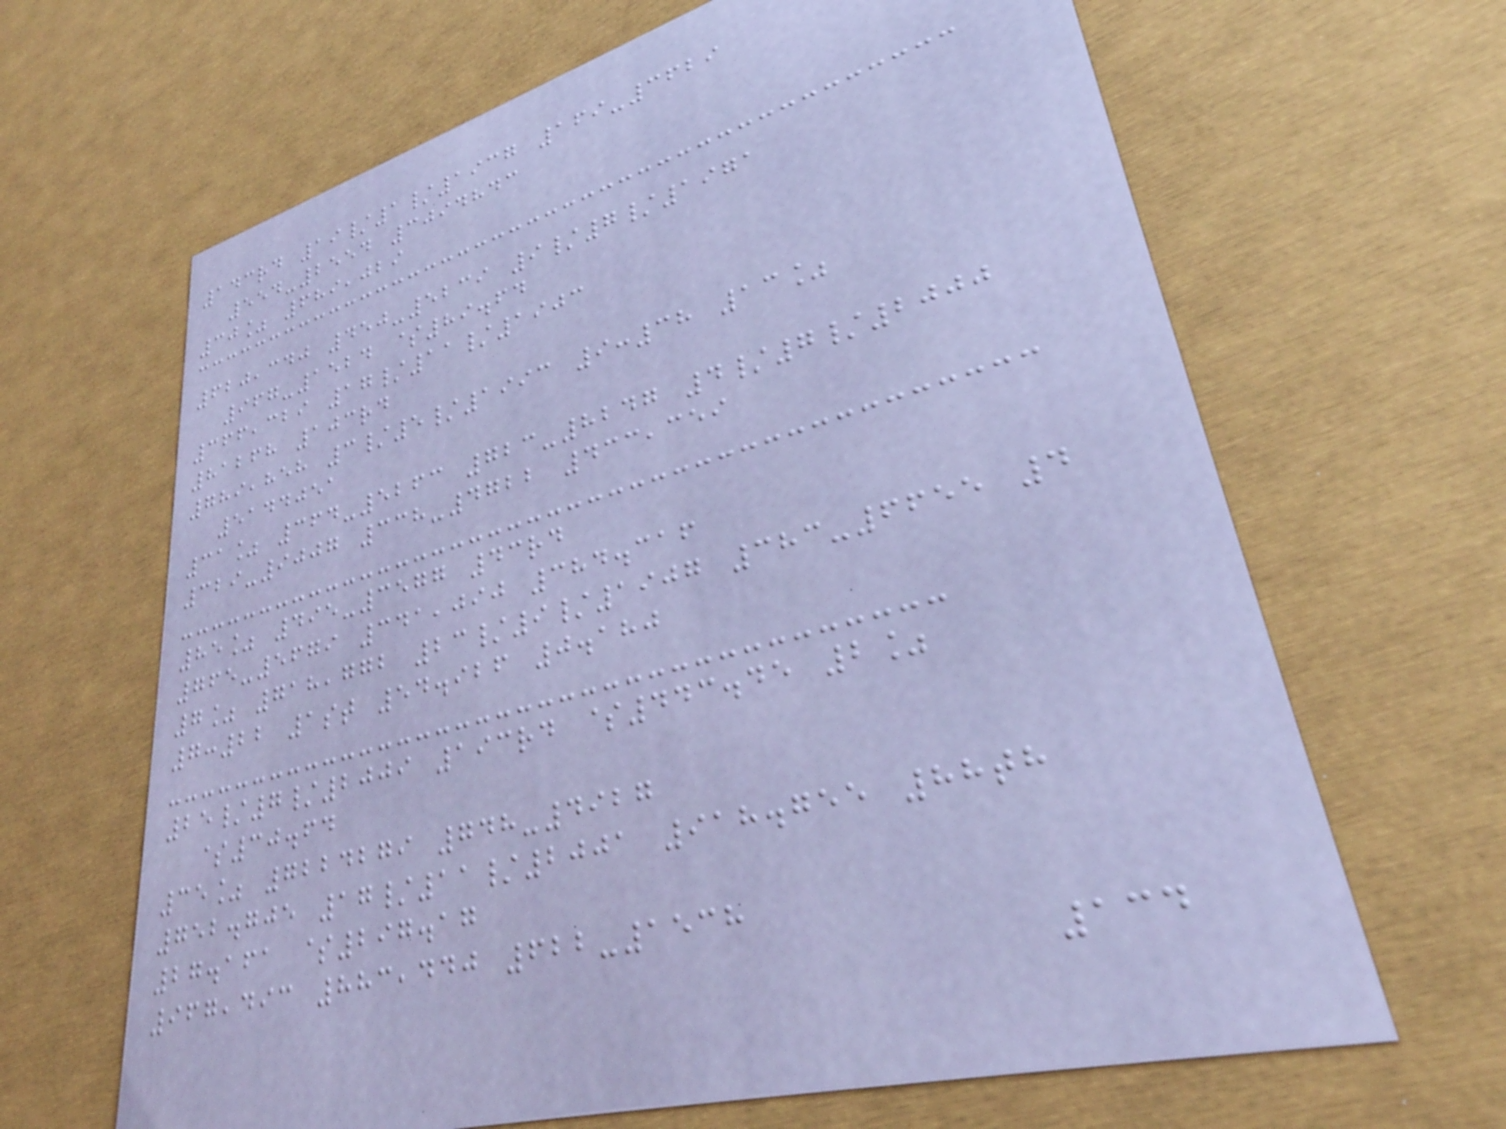143rd 19/1/1937 169-3629
554-2554 3094843
30% 689,029
620,340 450-5239 9/7/1971
967-1524 $89.64
366,329 17/11/1903
81268 103rd
789,858 3/5/1993 9:38 13%
5144051
31% 364-5263 723-8247 4/7/2000
329-9007 338-4722 433,359
85% 495-3577 43rd
765-5679 341,090 384.316
7% 718,772 23/9/1907 383-6655 4
7:22 1st 54.926 0.180
25/7/2009 193rd $443.45 2%
$30.64
35% 7224279 748-4927
752.705 17/11/2001 918.755 88th
27.161 $297.17
967,493 883,440 622-1538
134
